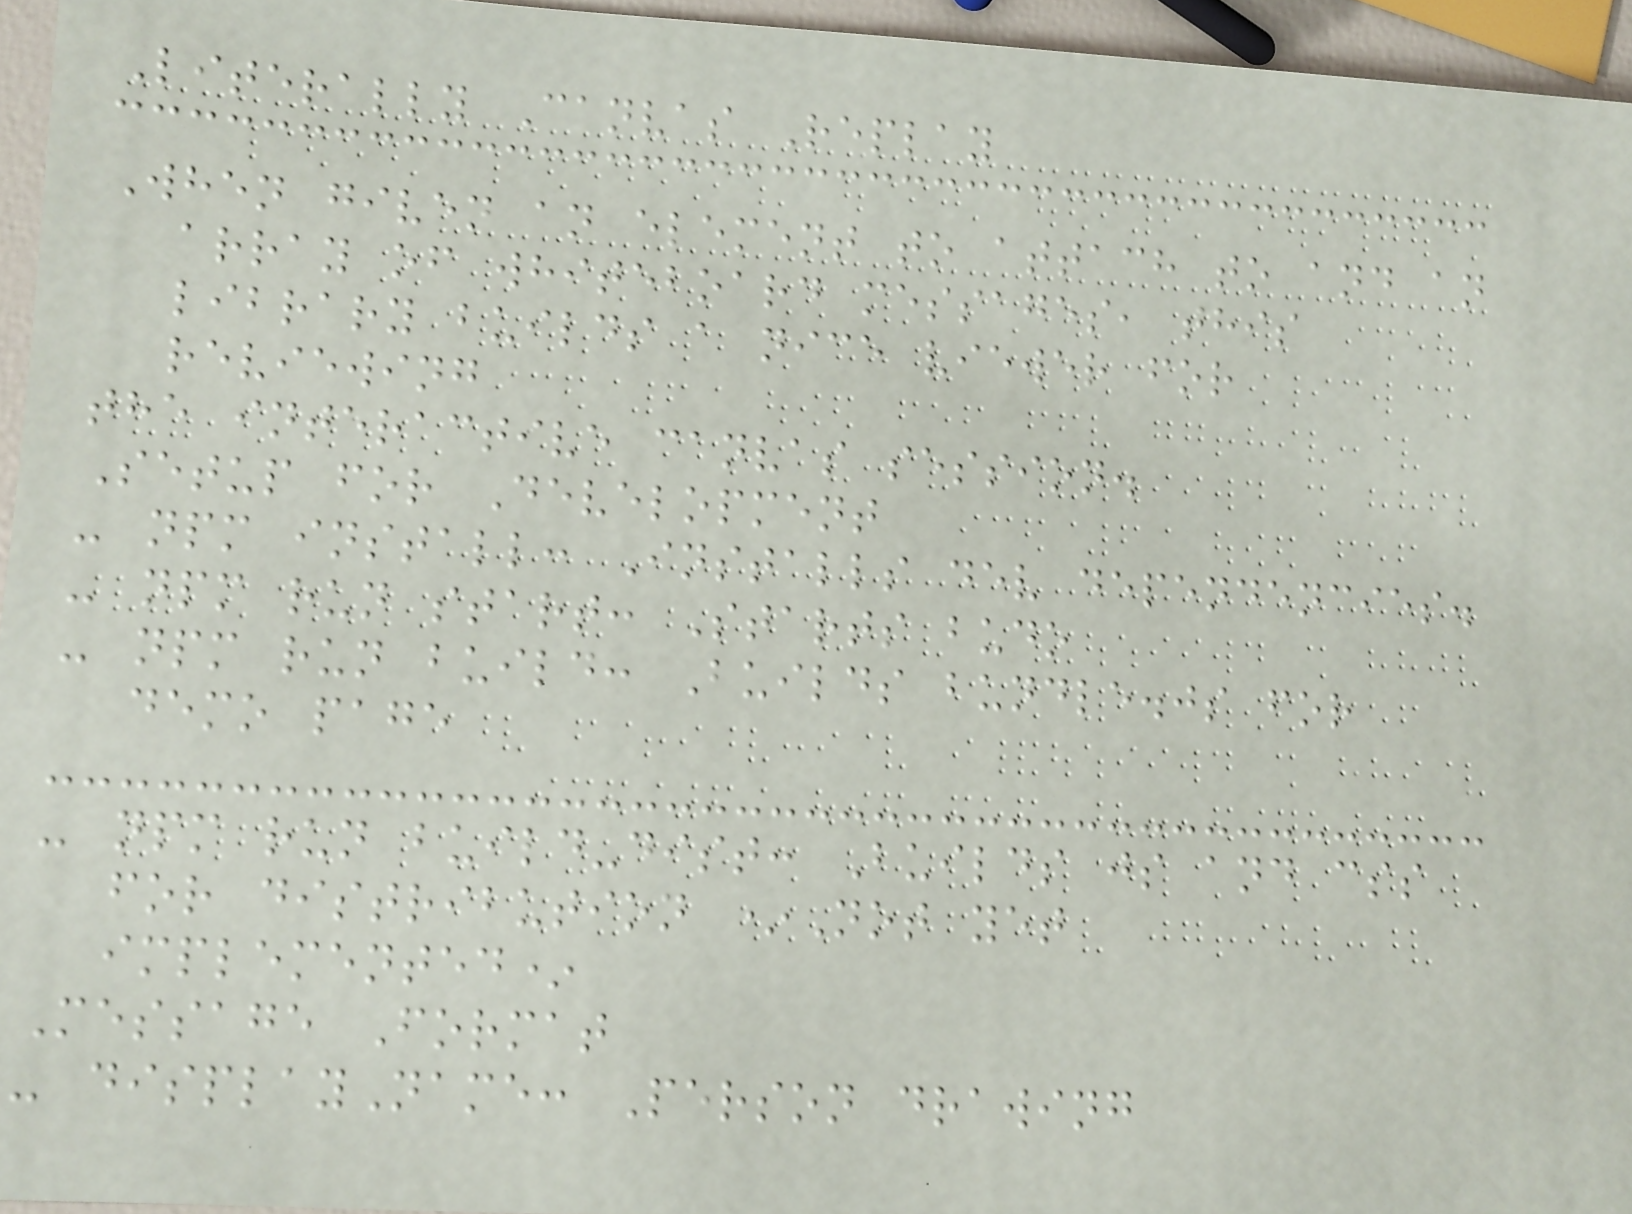Literally Canvas Replay
When given an element to attach to and an
array of whiteboard messages, this
library builds a nice viewer for
reviewing
the interactive canvas session.
Setup for Development
- npm install: Installs dev dependencies.
- npm run start: Starts budo
- npm run build: Builds bundle.js for
demo page
- npm run build-dist: Builds js and css
for distribution *Not yet
implemented*
Message Format
- displayName: Person drawing
